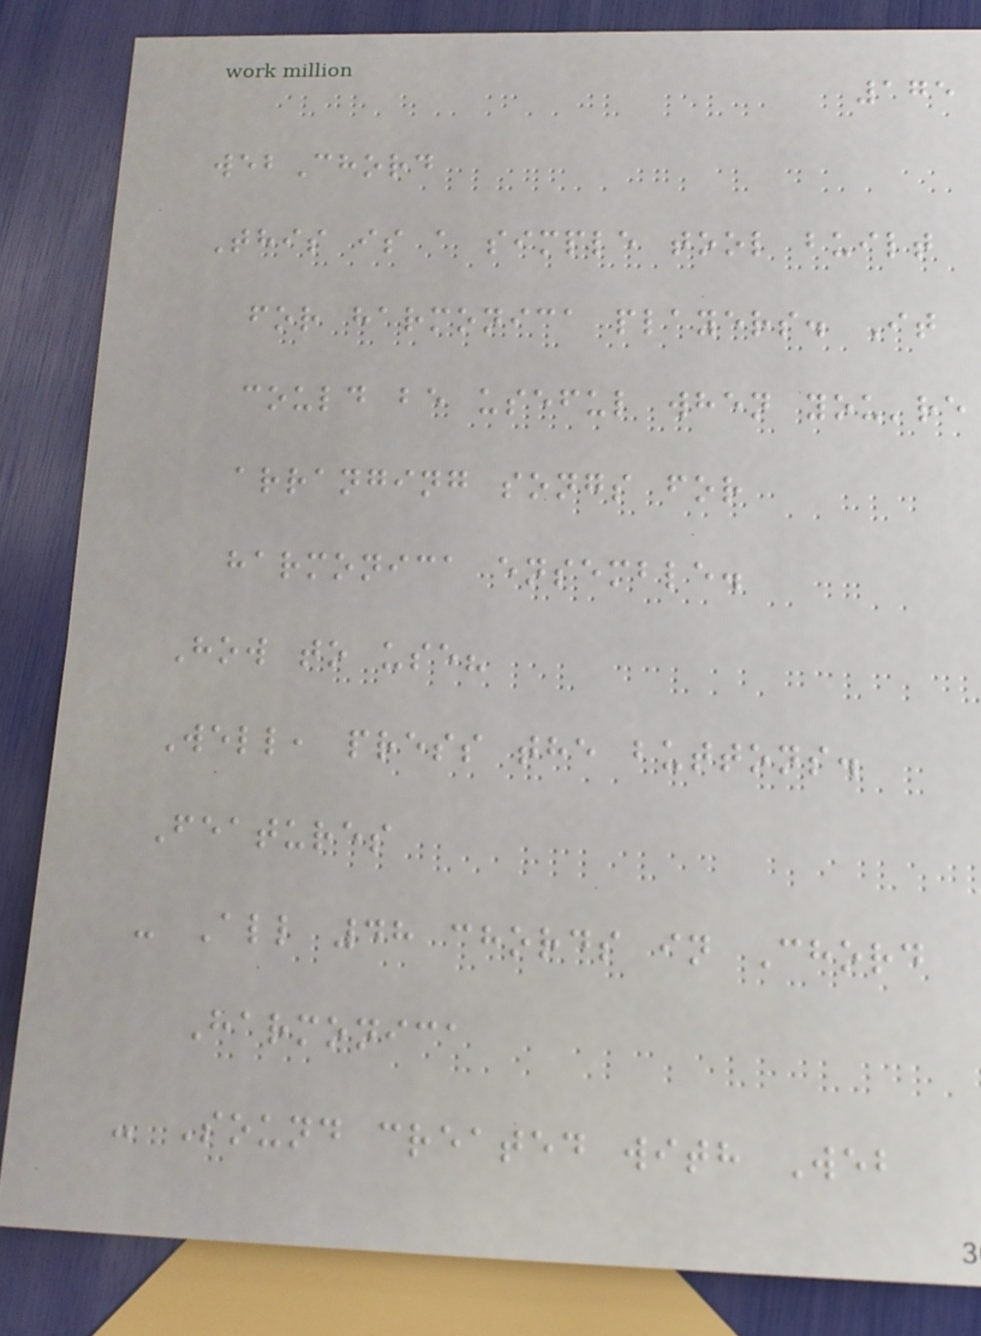175
webChord
This is a simple tool built
for harmonica players. It
could be useful when you're
arranging songs for
harmonica ensemble.
How to use?
Well, press the buttons.
Features
- All 48 chords in Chord
Harmonica
- Sound created with Web
